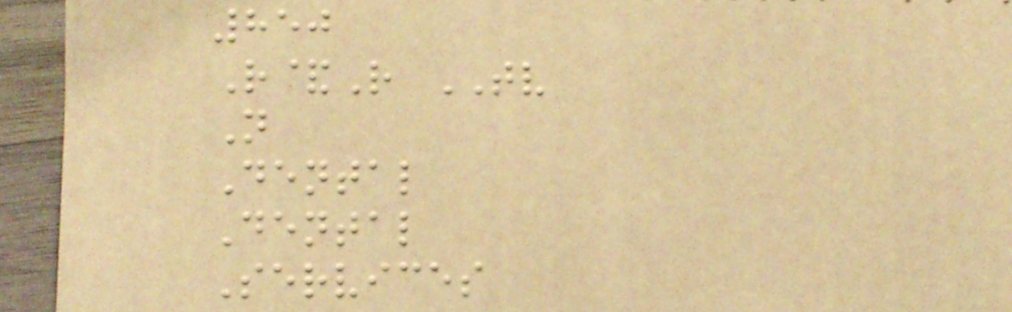850
R&R TV
N
Dental
Dental
Services
